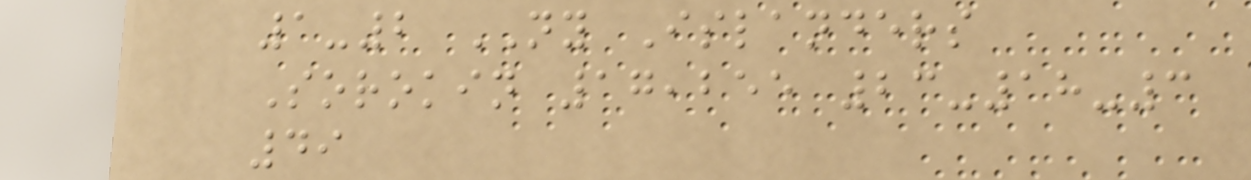1-2 NY Islanders
Sorokin 17,255 23-18-3
49
